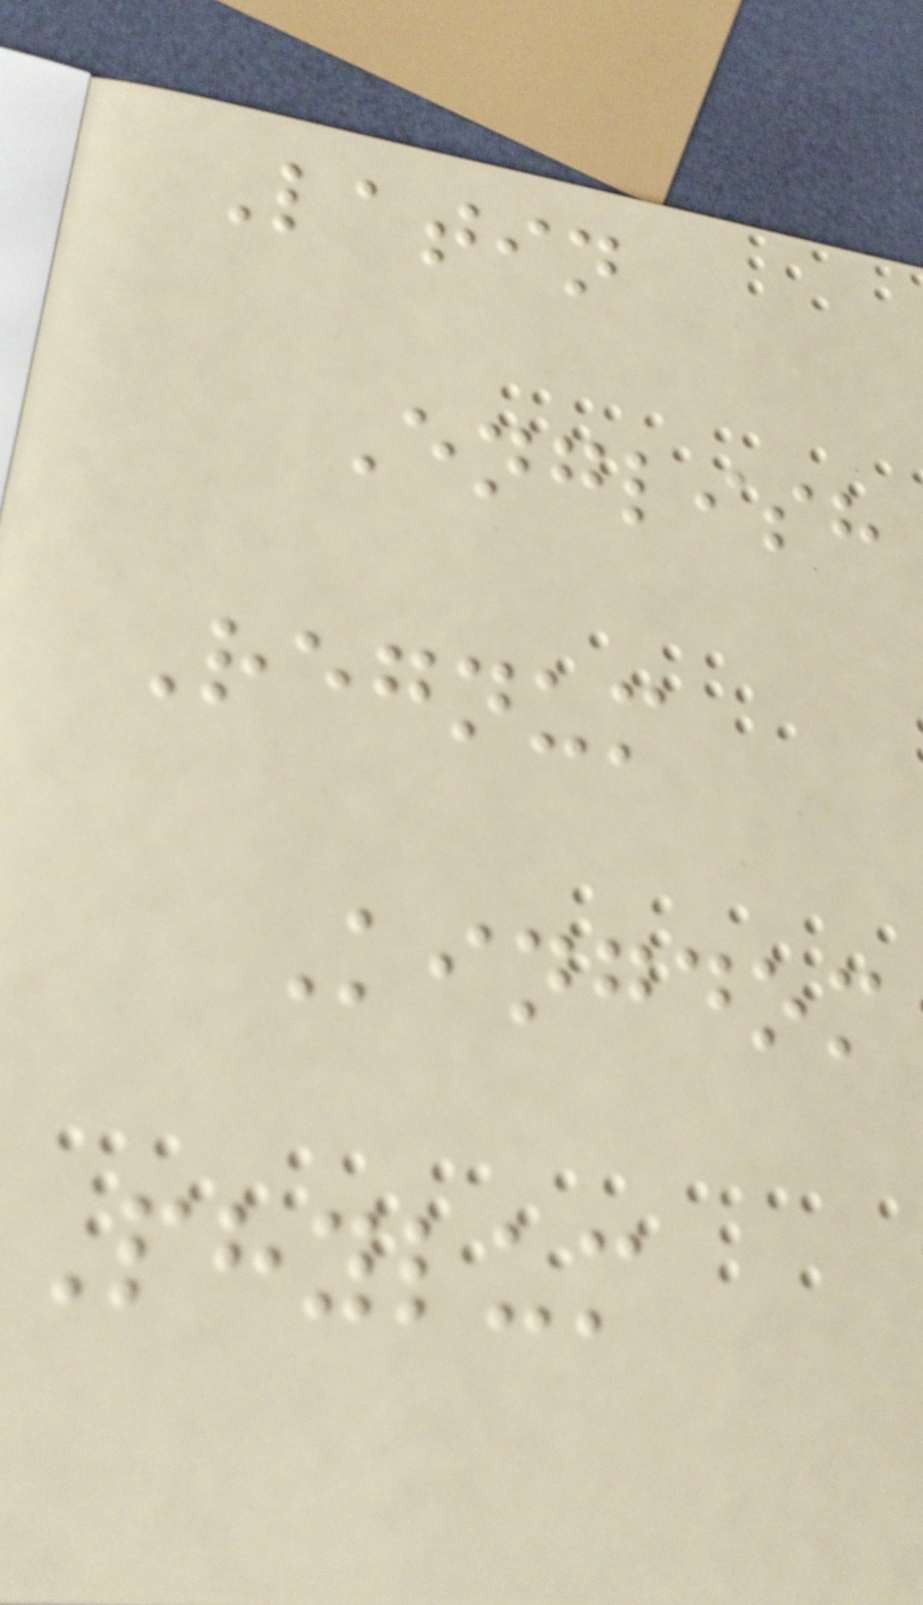Latin
English
Regnum
Kingdom
Phylum
